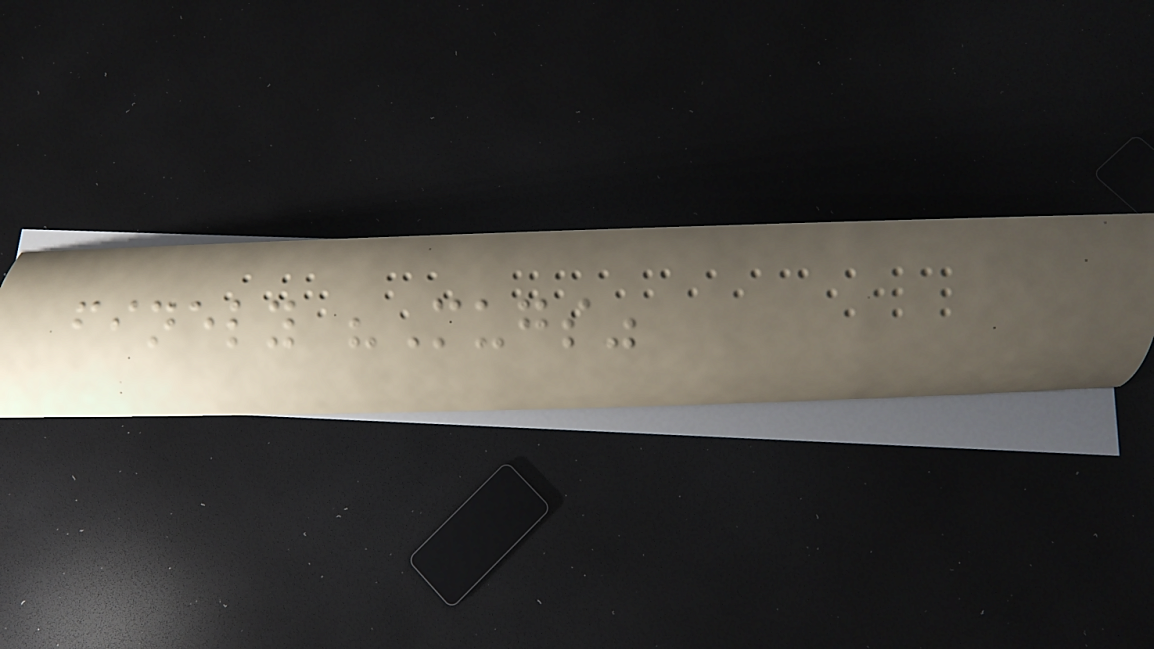finely "Mugs"
